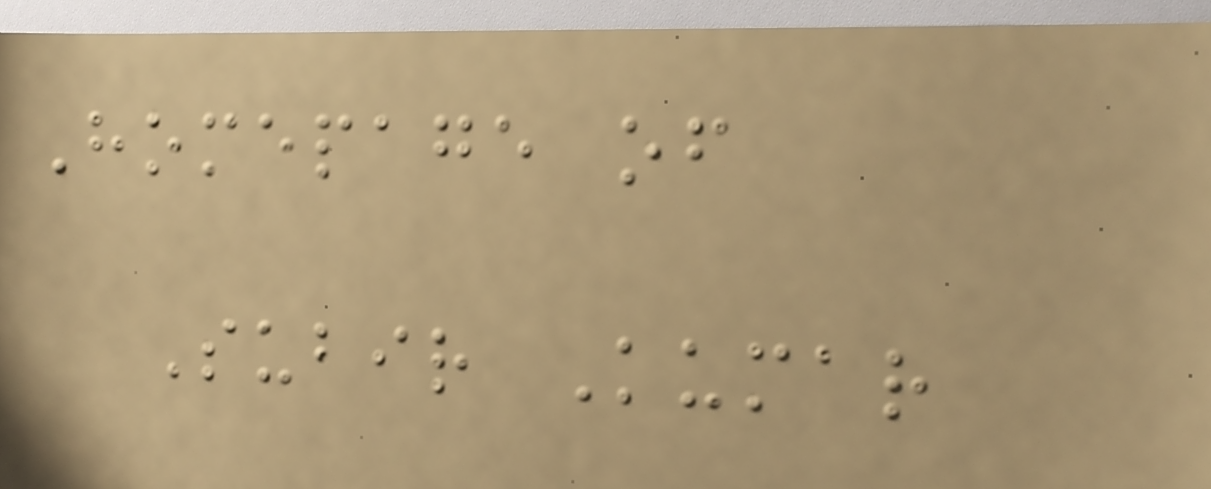Homepage of
Subir Kumar
